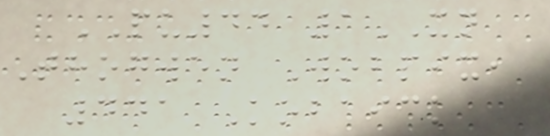PU44 1XN
Thogwen Wobpix,
441 Kobaick
